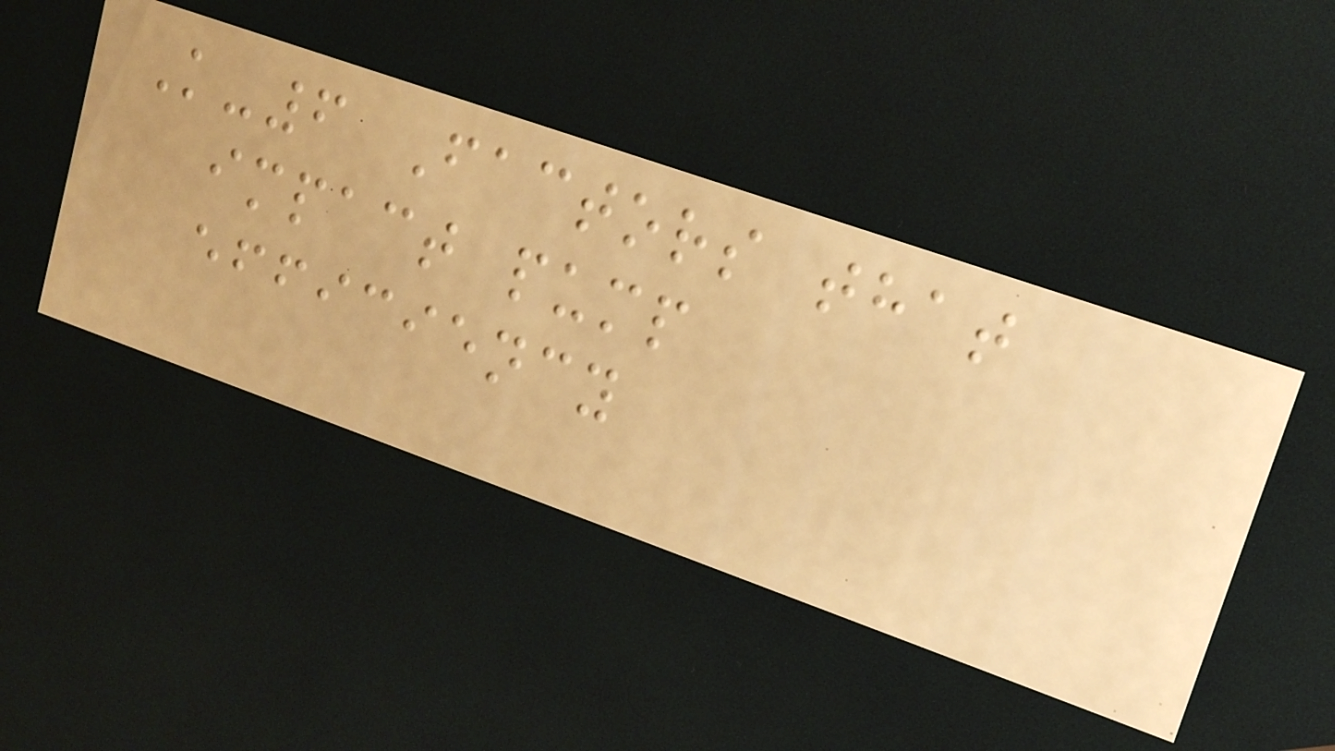K-6 Factors that
impact pump
efficiency
